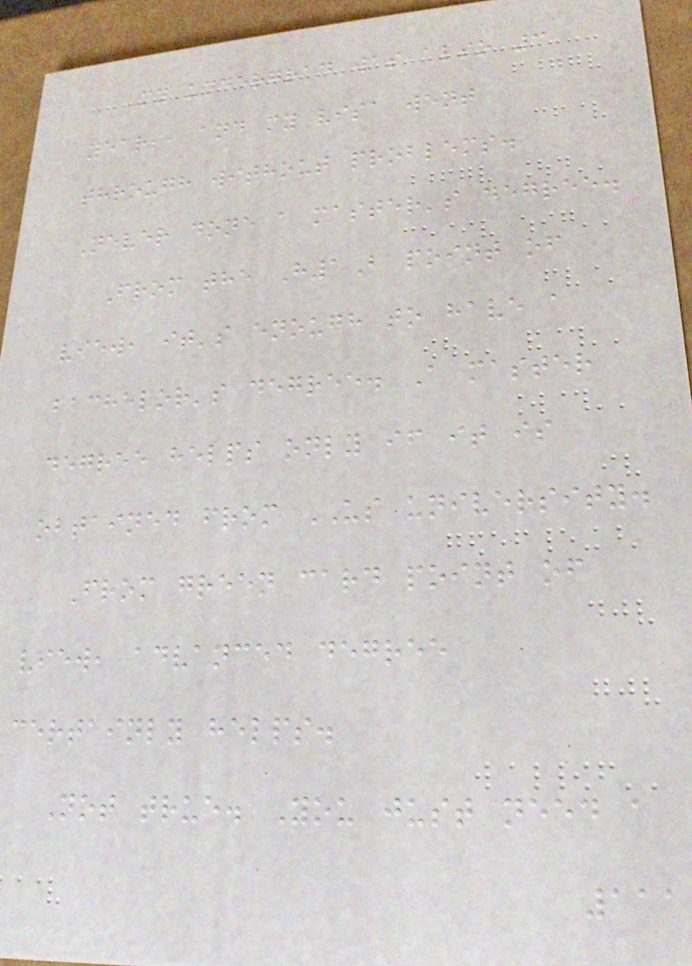My undergrad was also 3
years, and my visa went
through without problems.
Never done a master's degree.
From the H1B point of
view, it's enough to have a
bachelor's degree. A master
degree helps only if it is
obtained from US university.
From green card point of
view, advanced degree
certainly helps.
Not true. You just need a
111
